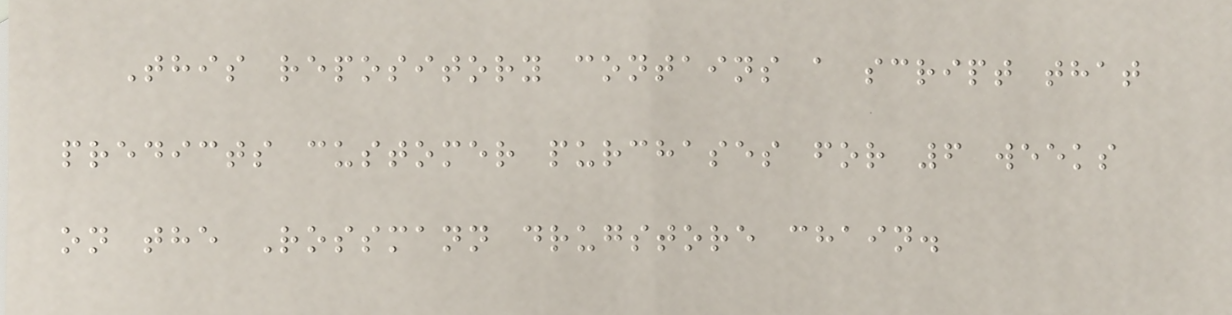This repository contains a script that
predicts customer purchases for 6 weeks
on the Rossmann drugstore chain.
